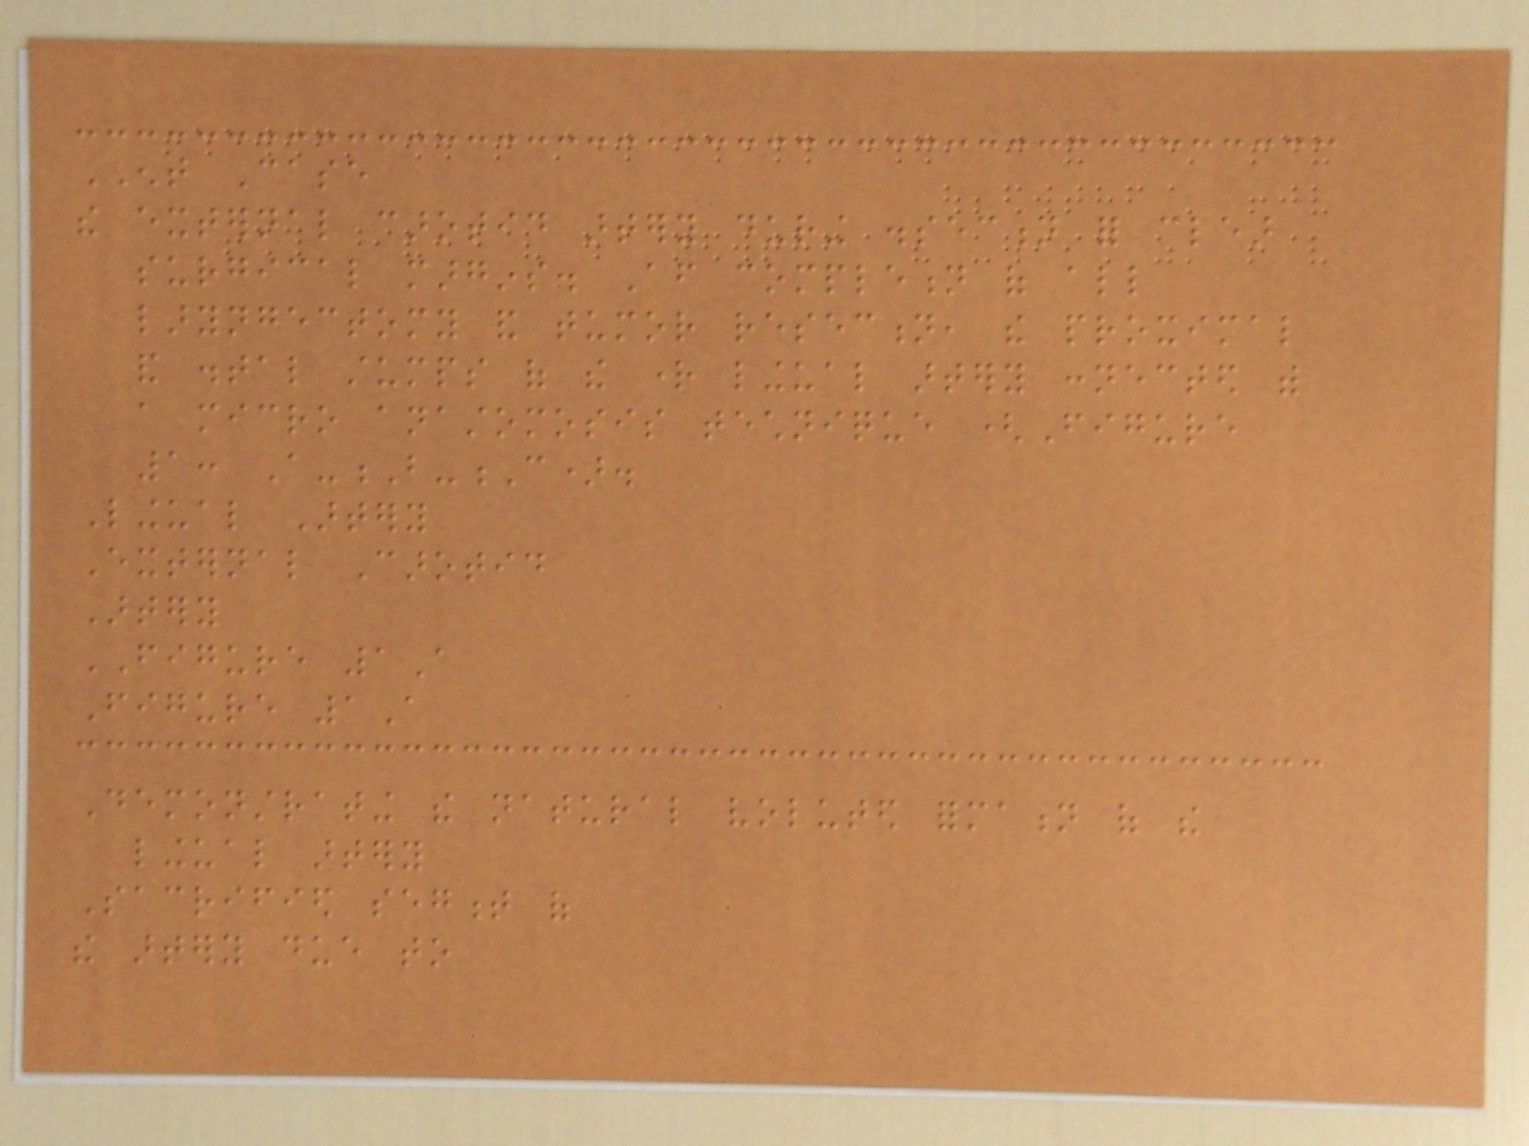ENT Case
the external carotid artery during dissection for clear
surgical margins. After completion of all
laryngectomy and tumor resection, the proximal
and distal stumps of the right lingual artery connected with
a micro anastomosis technique (Figure
1: A-B-C).
Lingual Artery
External Carotid
Artery
FIGURE 1A
Figure 1A
Demonstrating the natural voluted formation of the
lingual artery
Sacrified segment of
the artery due to
